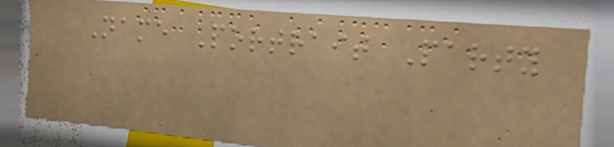Name Portrait Party
